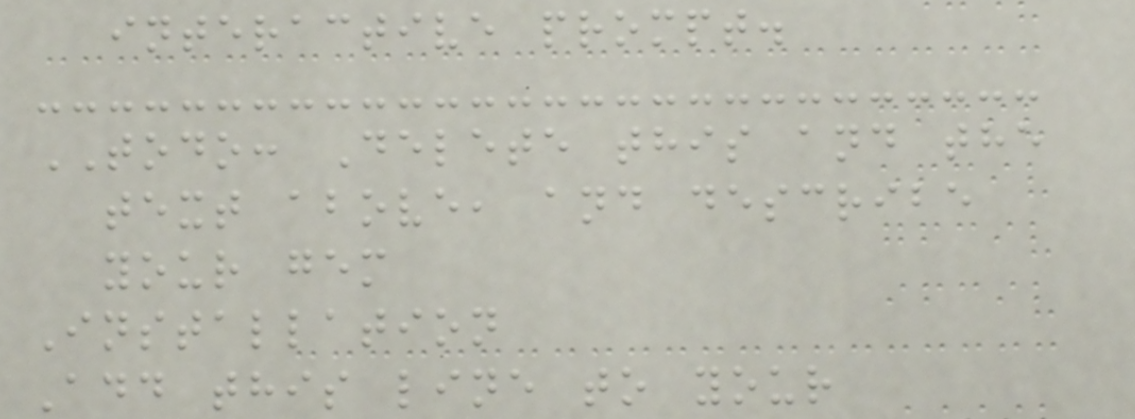interactive prompt.
TODO: Delete this and the
text above, and describe
your gem
Installation
Add this line to your
